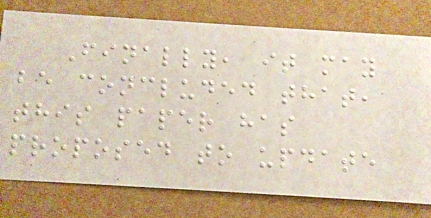Finally, it may
be concluded that,
this paper has
proposed to update
